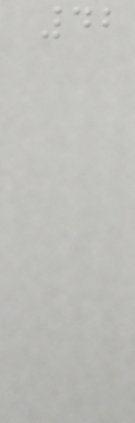42
